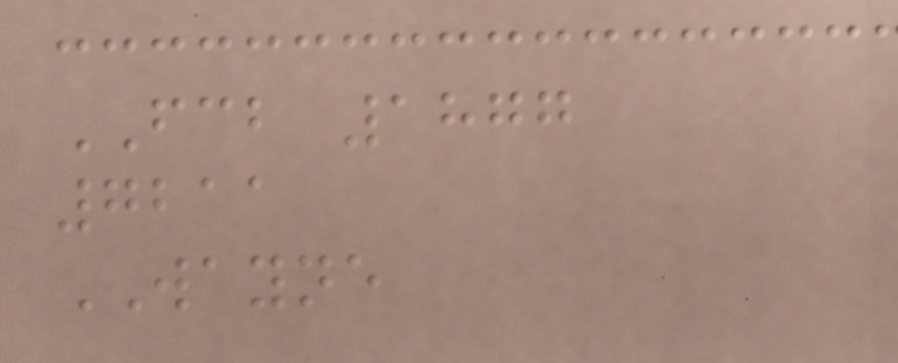FCB 1877
7211
WAYNE
